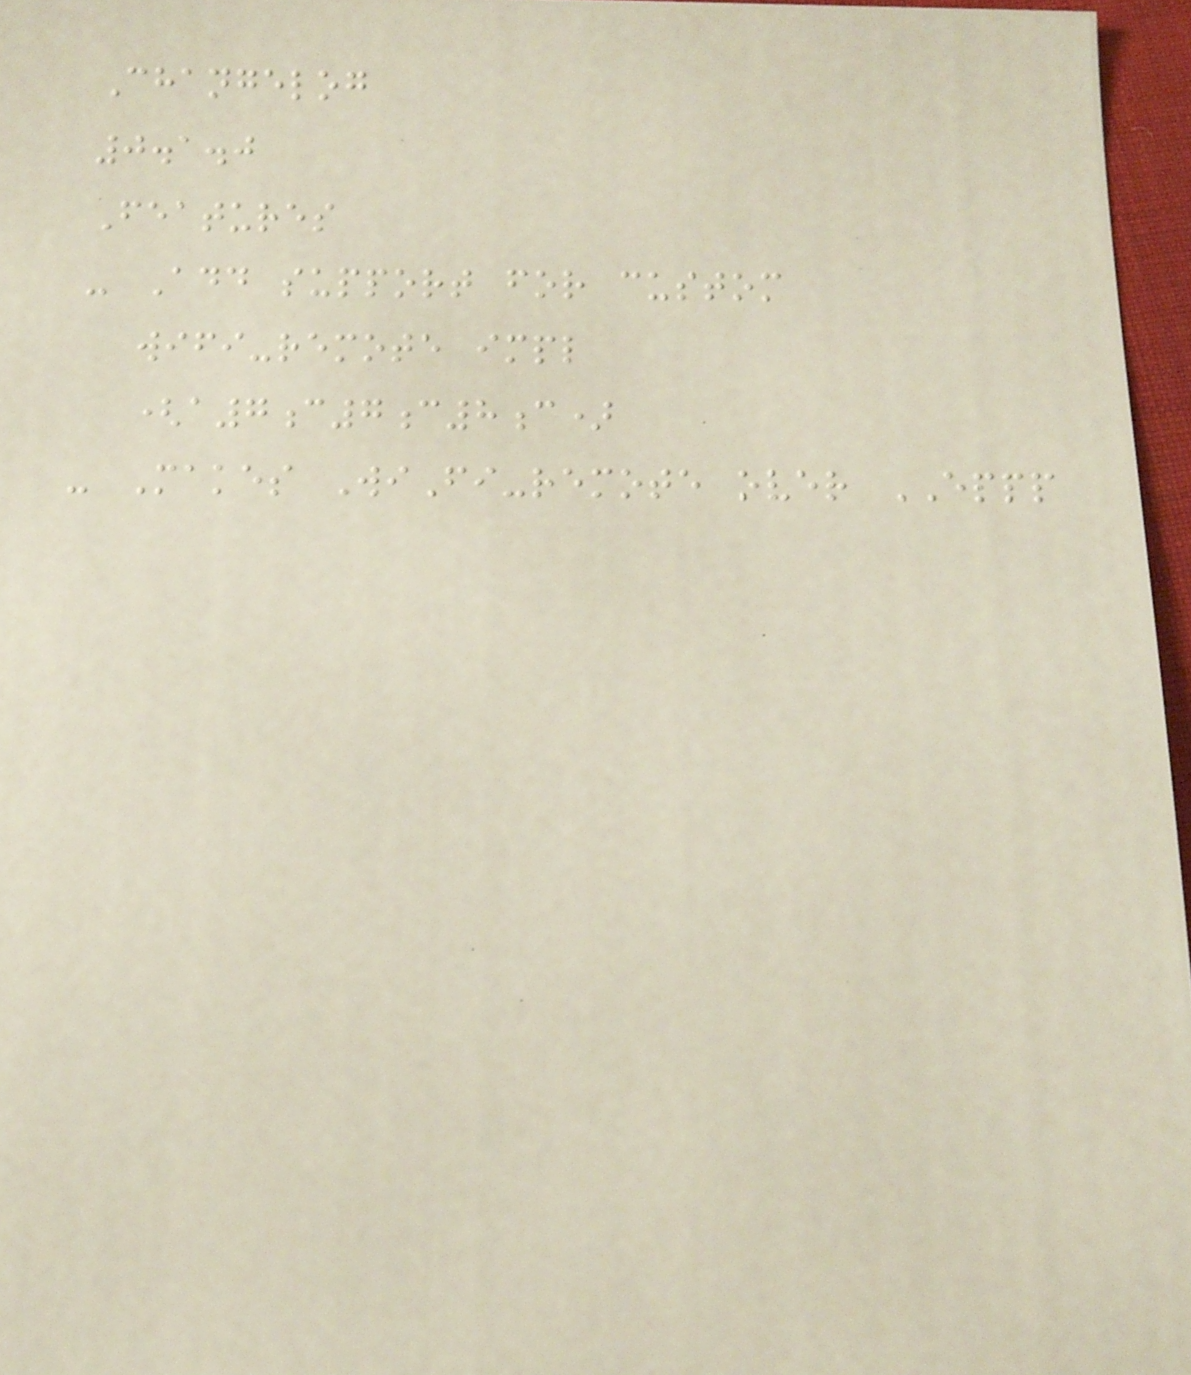Changelog
0.1.0
Features
- Add support for custom
wifi-remote impl
(a7c7c8c)
- Makes WiFi-remote over EPPP
